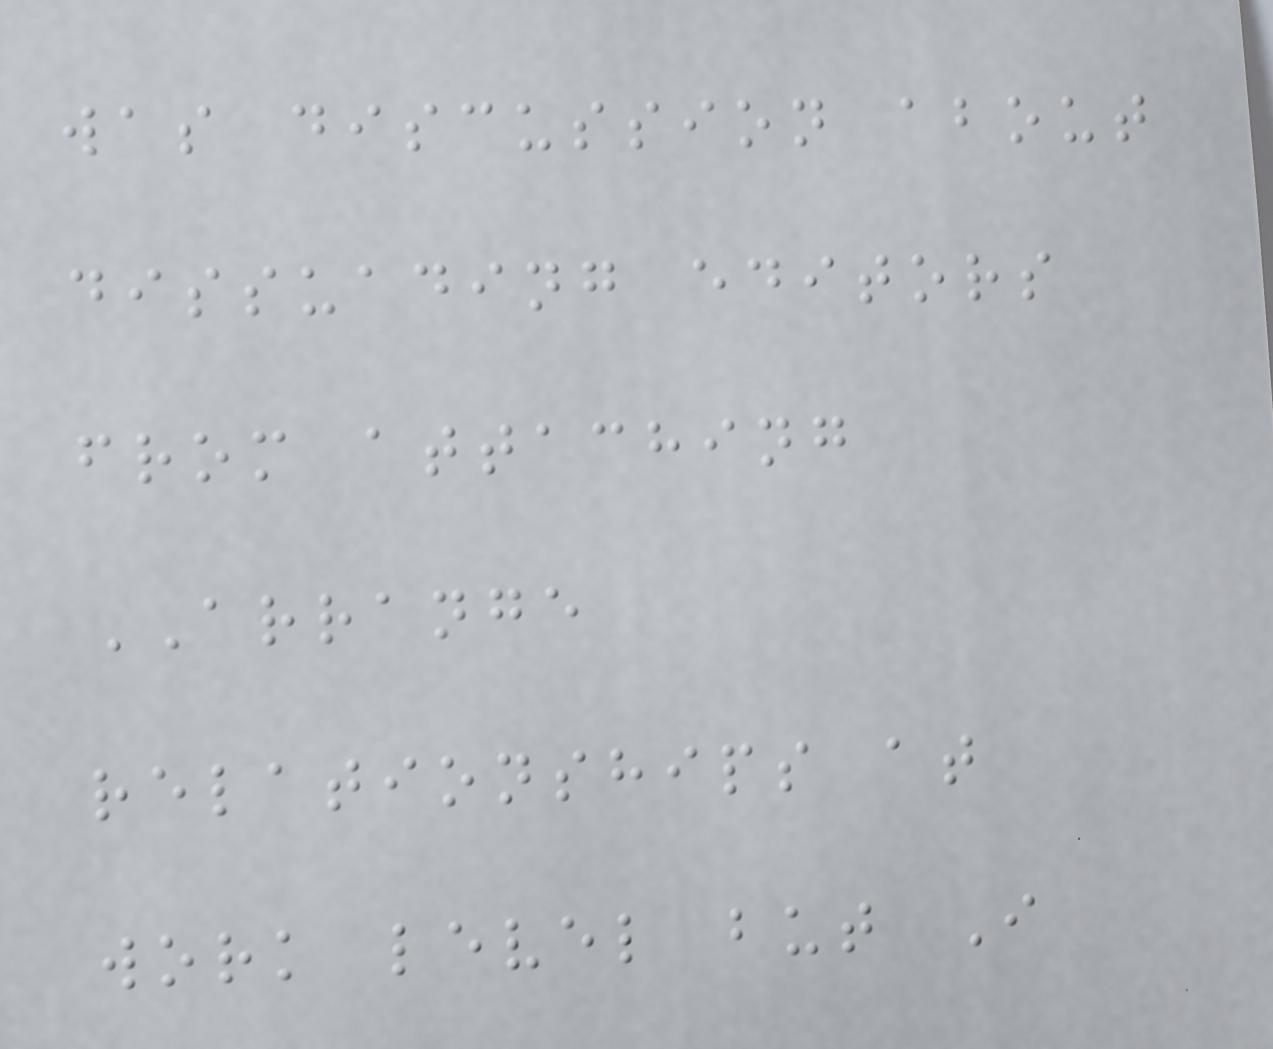was discussion about
dissuading editors
from attaching
ARRANGE
relationships at
work level but I
